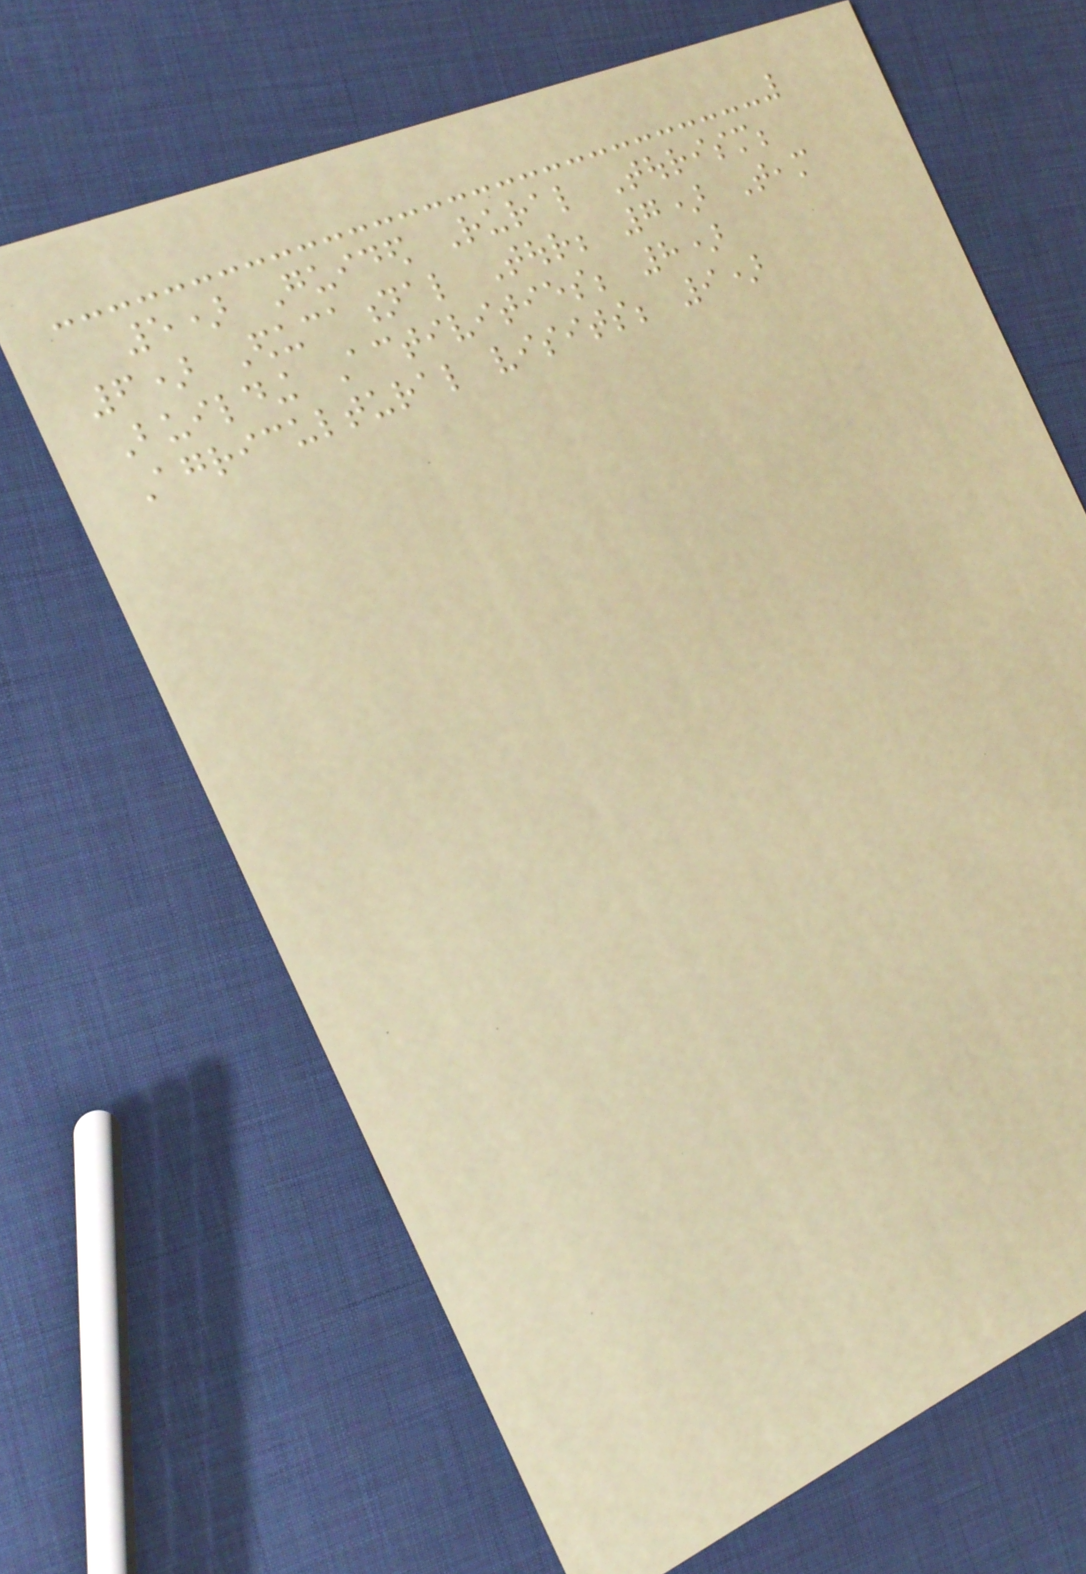5) Guided Rural Tourism;
6) Educational Tour; 7) Team
Building Activities; 8)
Agricultural visits; 9)
